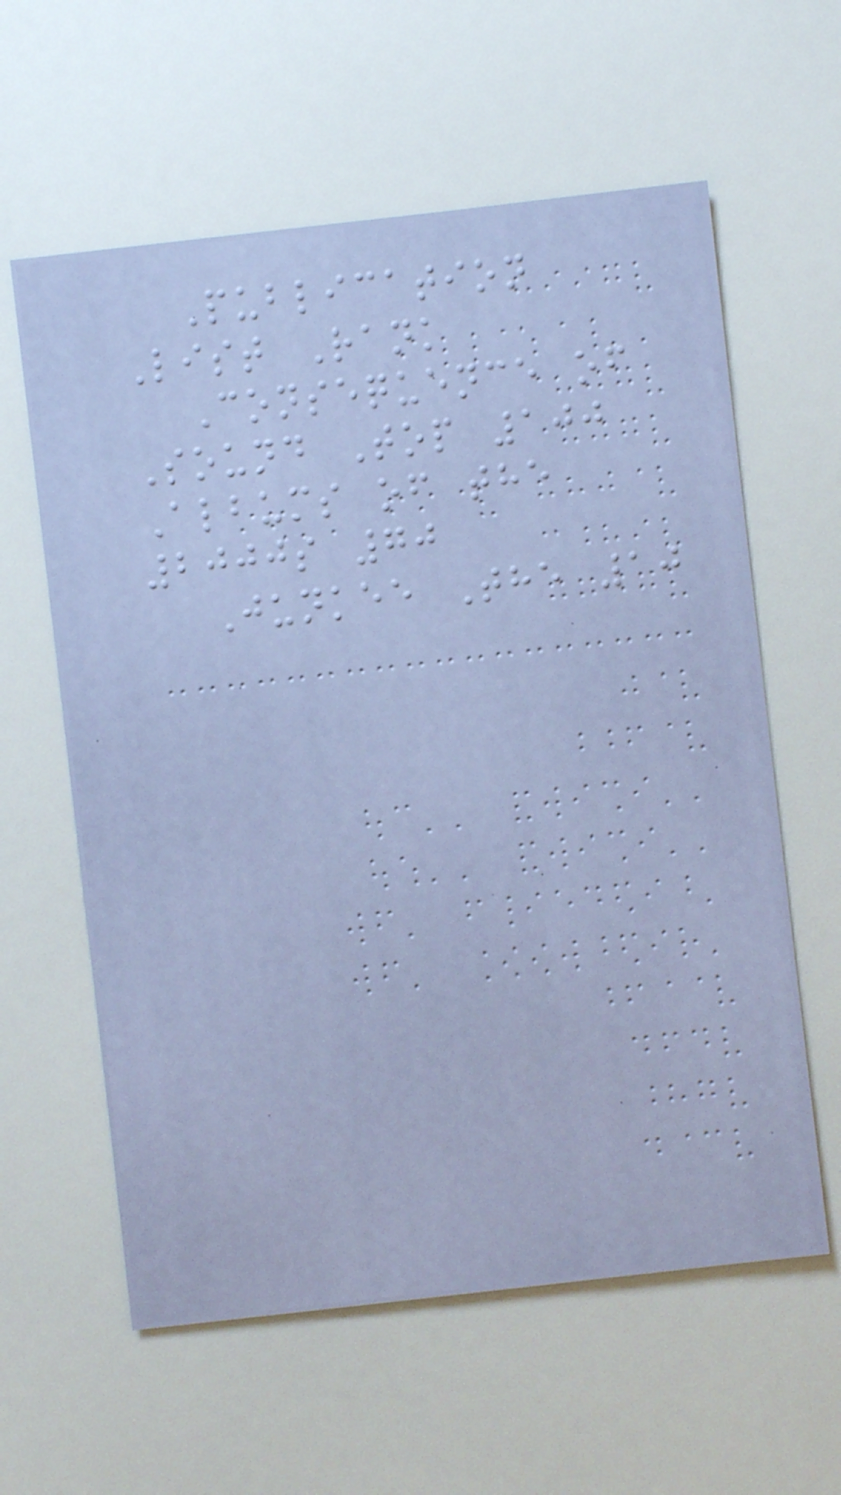Publication
List Rank
Consequence of
Sound Top 100
Albums of the
2000s 70
Junkee The 10
